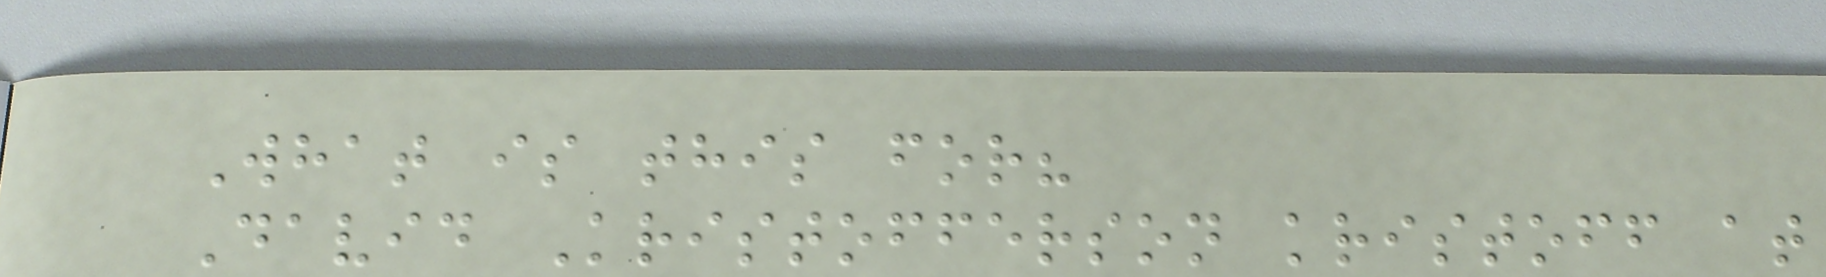What is this for?
David Kristofferson kristoff at
